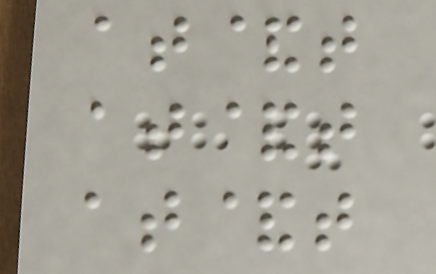at&t
at&t
at&t
